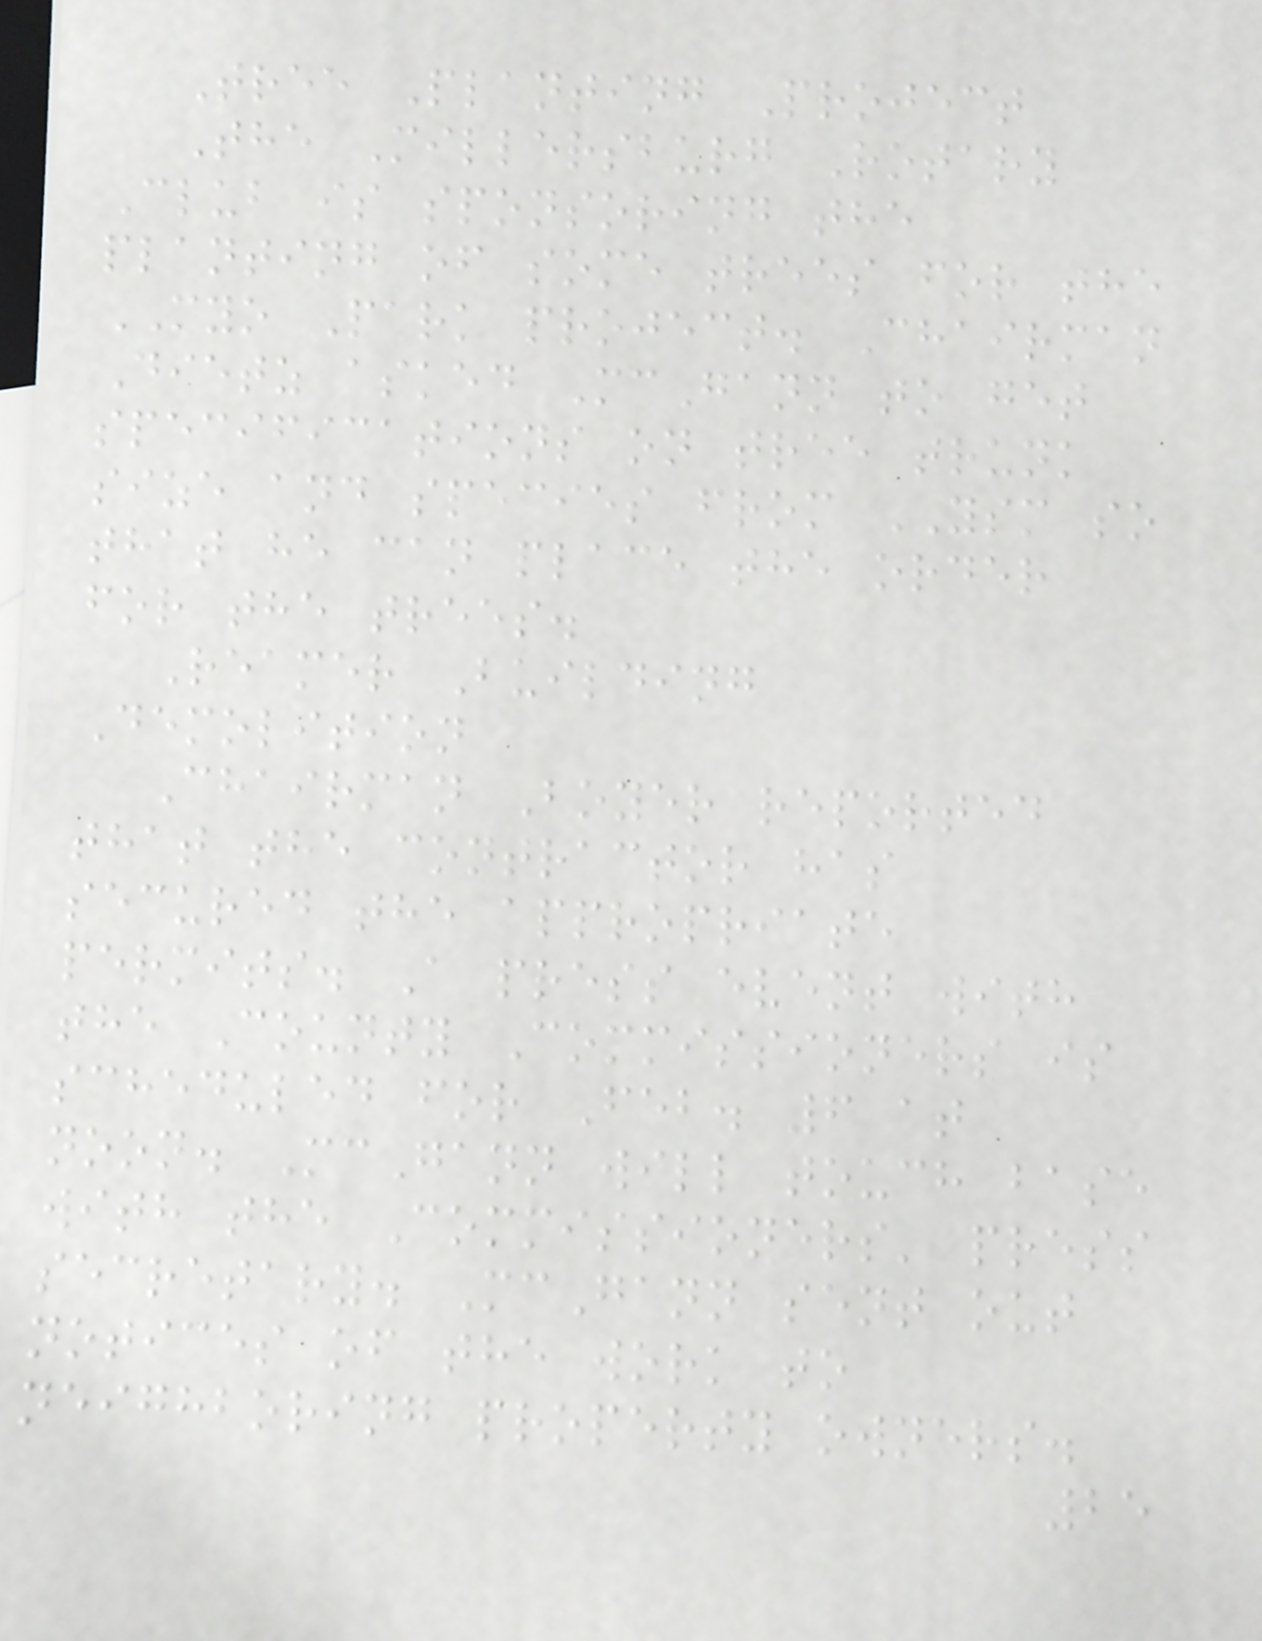Tree Planting Project
The Millersburg Rotary
Club is sponsoring the
planting of some trees for the
MYO Park project. Chairman
Dietz asked McGann to get
specifications on tree trunk
size and species from YSM so
that he can place the order
for the trees.
Reamer Building
Demolition
Chairman Boyer reported
that the contractor has
secured the appropriate
permits. A press event with
the County Commissioners is
scheduled for Feb. 6 at
noon. McGann will touch base
with the Commissioners' press
secretary. McGann sent out
notices of the work to
neighboring property owners.
25
